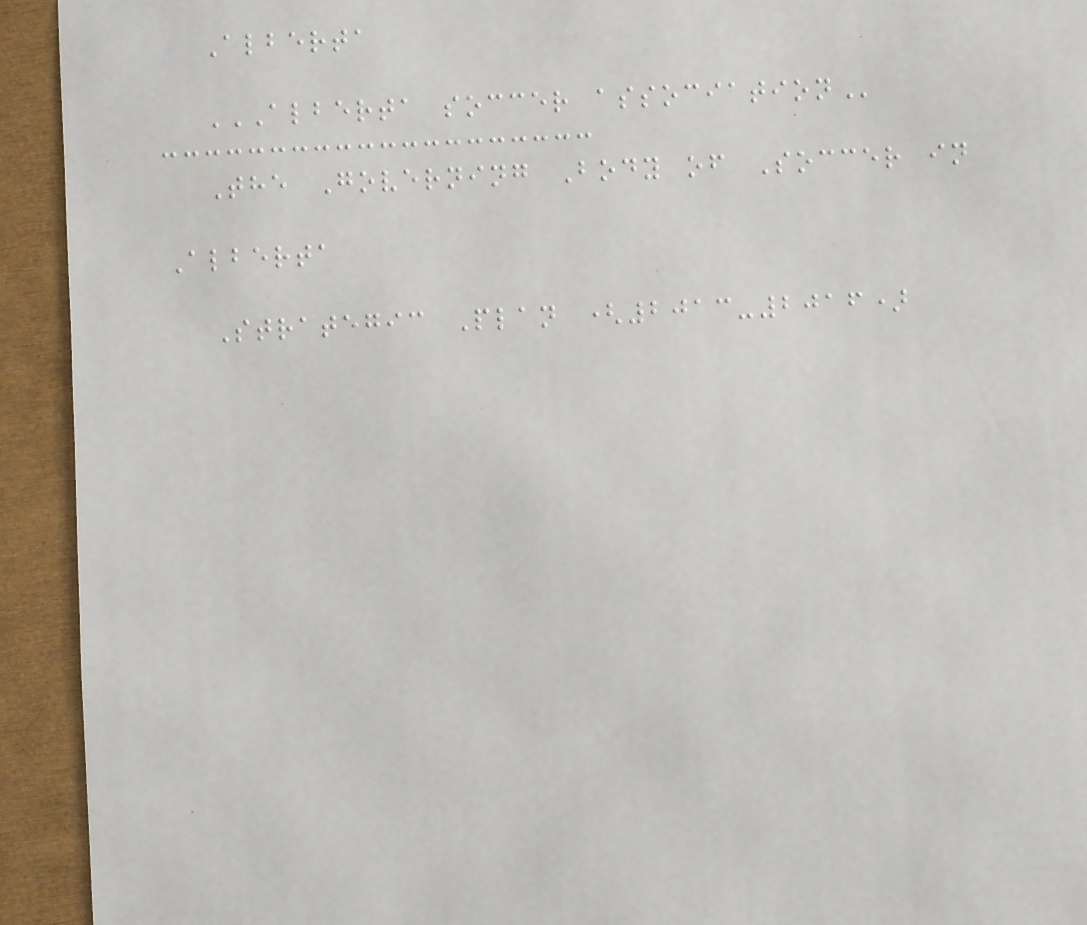Alberta
ALBERTA SOCCER ASSOCIATION
The Governing Body of Soccer in
Alberta
Strategic Plan (2013-2016)
